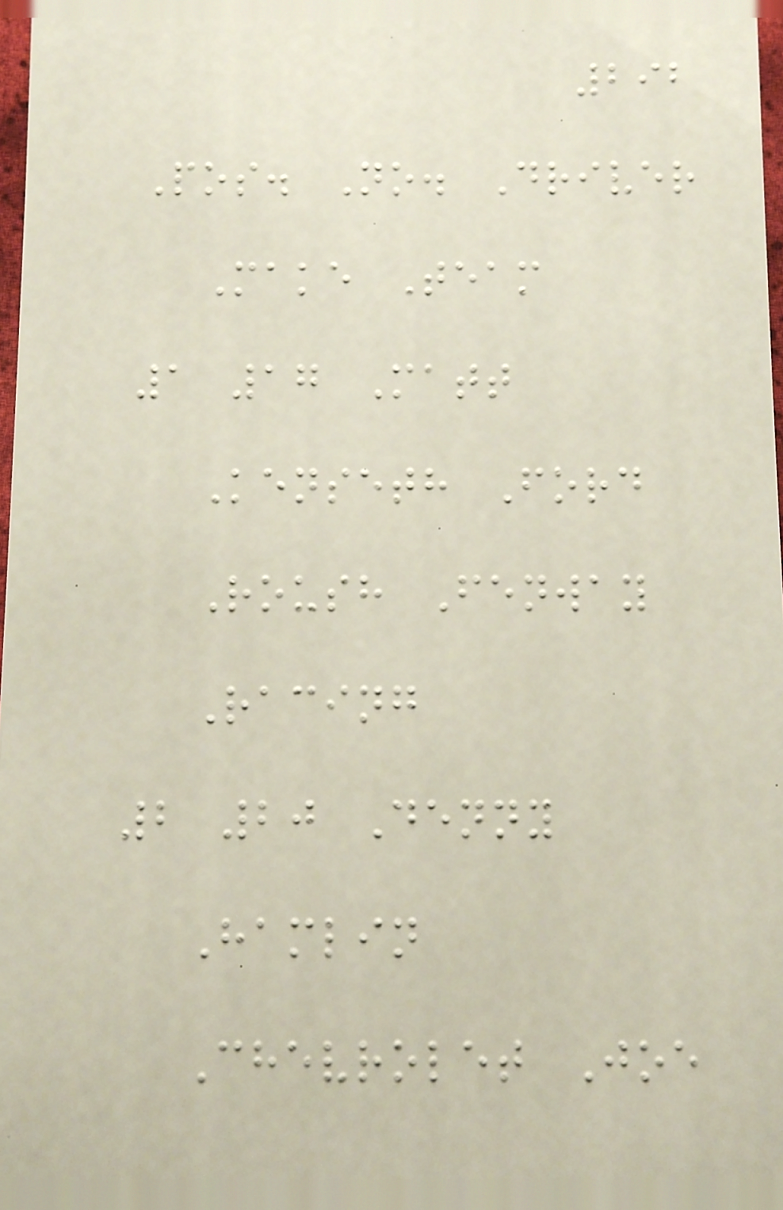292
Pos. No. Driver
Make Team
1 17 Matt
Kenseth Ford
Roush Fenway
Racing
2 20 Denny
Hamlin
Chevrolet Joe
